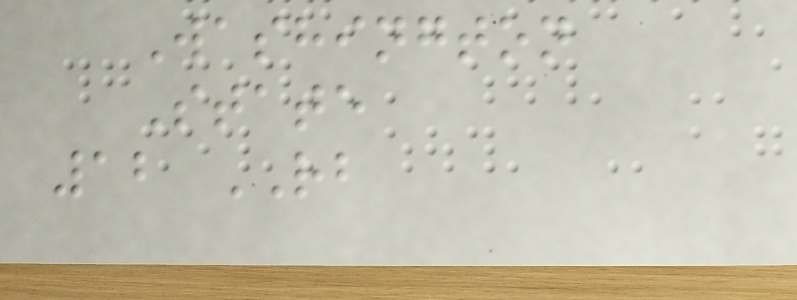Washington
State
12 RB
